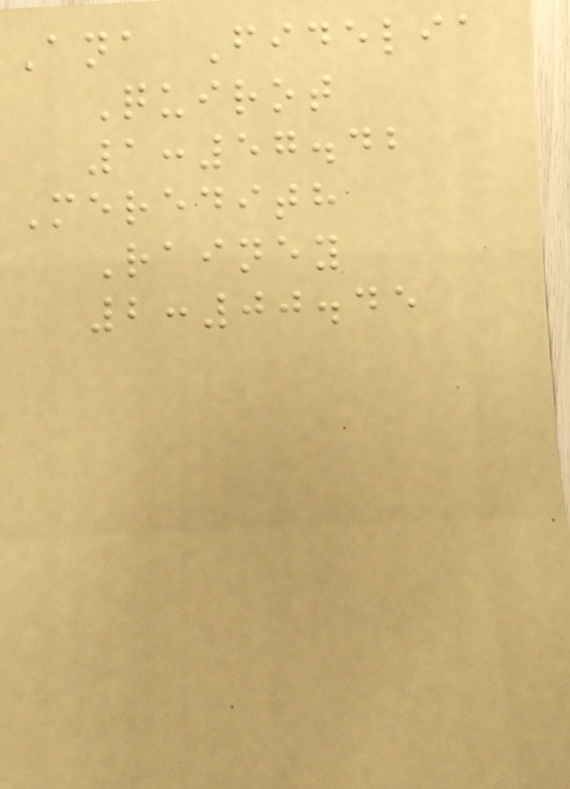Ana Fidelia
Quirot
1:57.42
Meredith
Rainey
2:00.45
